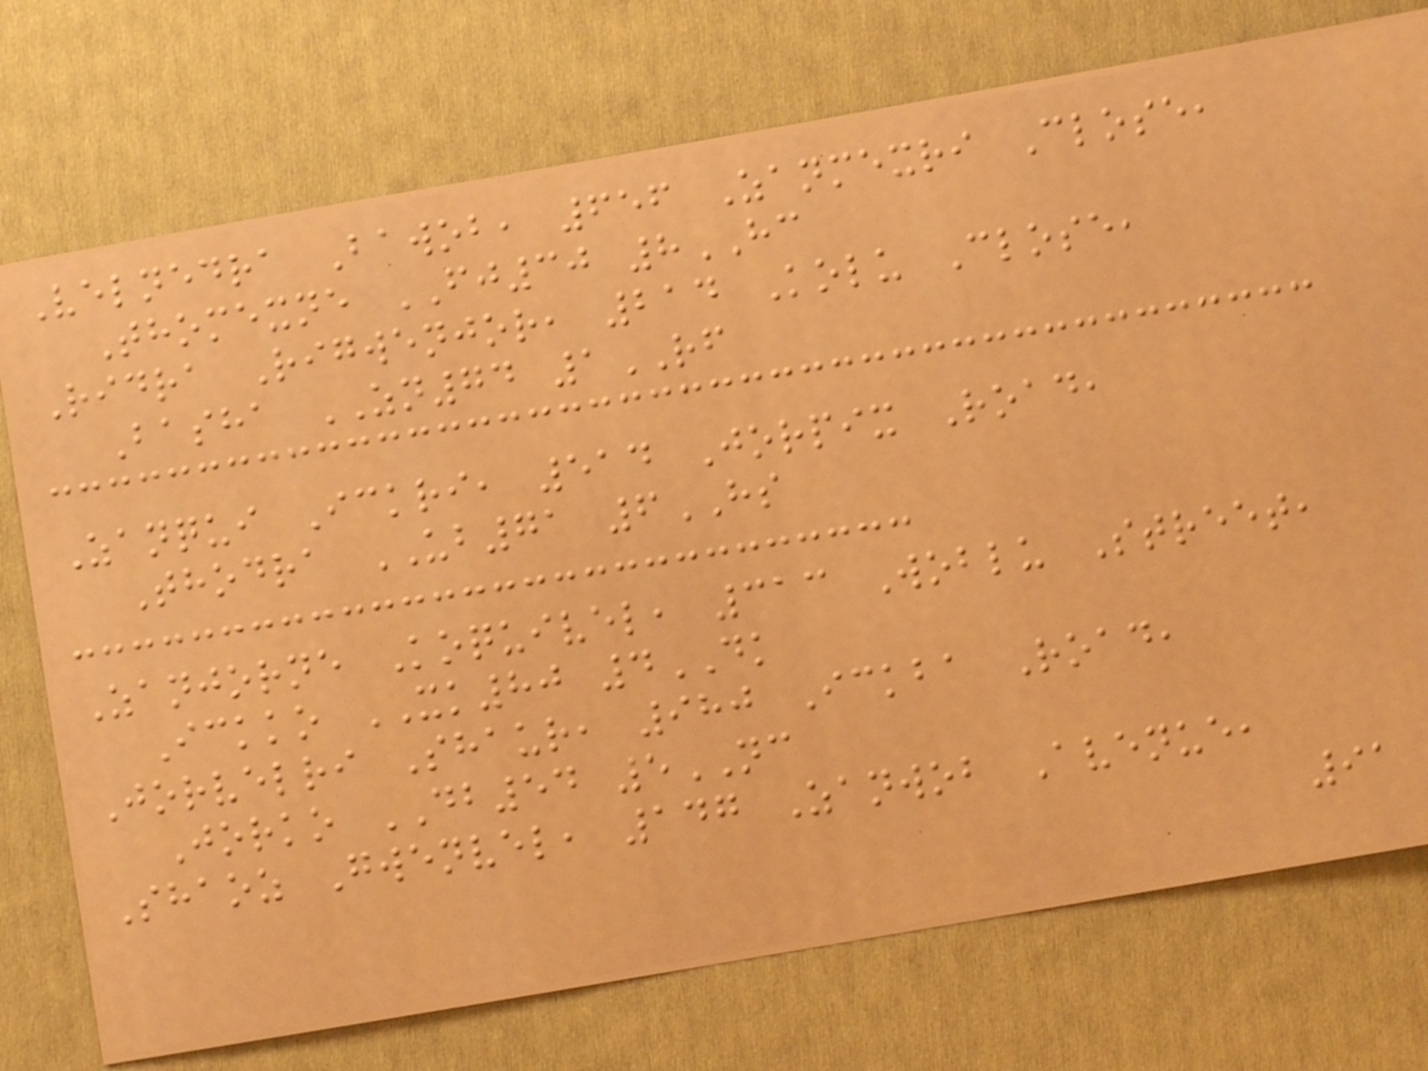Velnedra Bawob, 656 Zanmexri Close,
Thomexne FJ30 8HC
Ridra Rigwenjor, 214 Kolu Close,
Basha ZN74 1RF
Zanqui Ickri, 514 Jorpix Road,
Thodra UB71 6HS
Zanjorne Koquivel, 313 Woblu Street,
Ickko XK80 4DK
Jorvelri Shaur, 980 Ickba Road,
Jorko DB54 5NC
Shaoz Gwenvel, 147 Zanwob Avenue,
91
